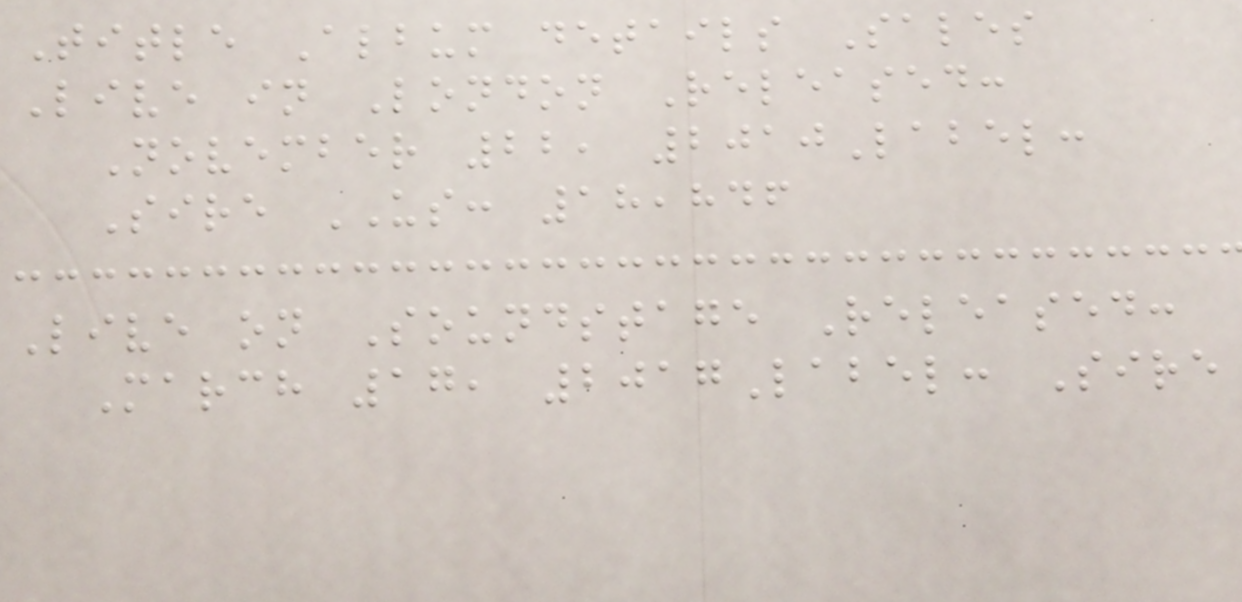Title Album details Sales
Live in London Released:
November 22, 2010Label:
Sire US: 18,846
Live on Soundstage Released:
March 17, 2017Label: Sire
